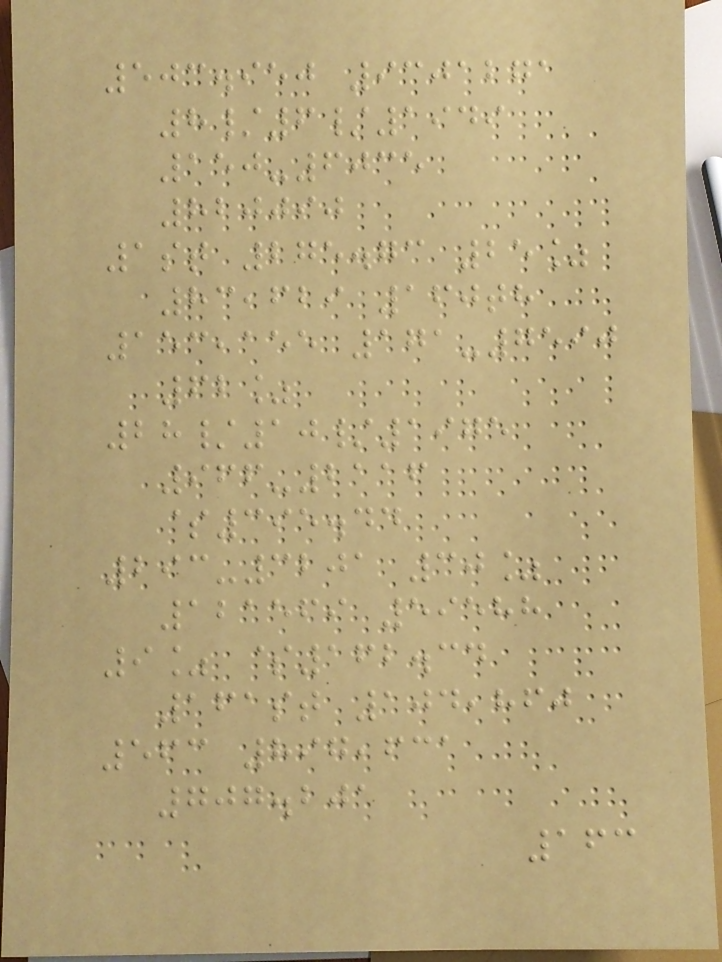503.950 9301271
8/6/1949
150-6035
820090
1st 275.73 25%
83,629 160th
153,155 171-7590
62%
28/10/1975
966-2116
$395.44
293-3201 30%
121569 59588
9% $162.34
161st 104,860
563 897,631
707.201
163
